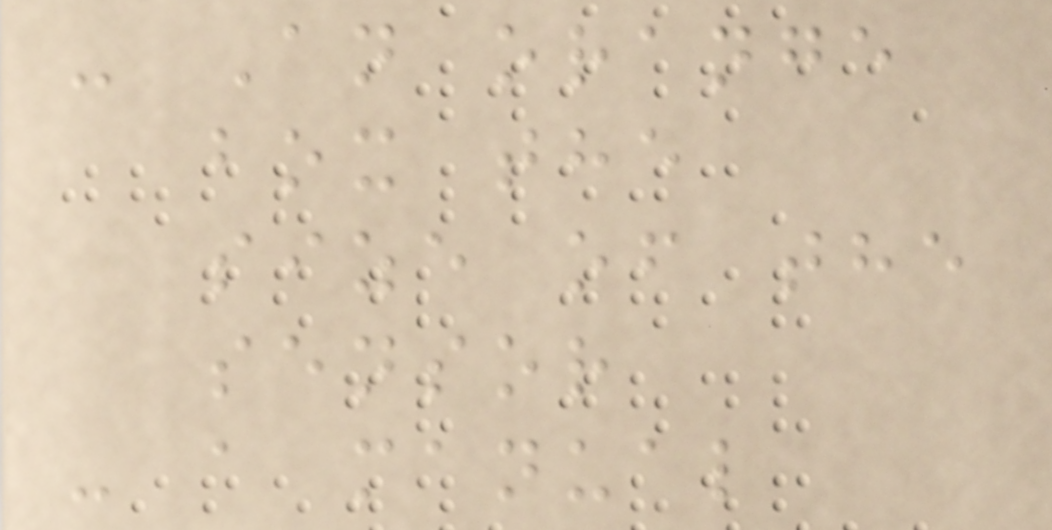- An orange
box the
size of the
sensor
- a manual
